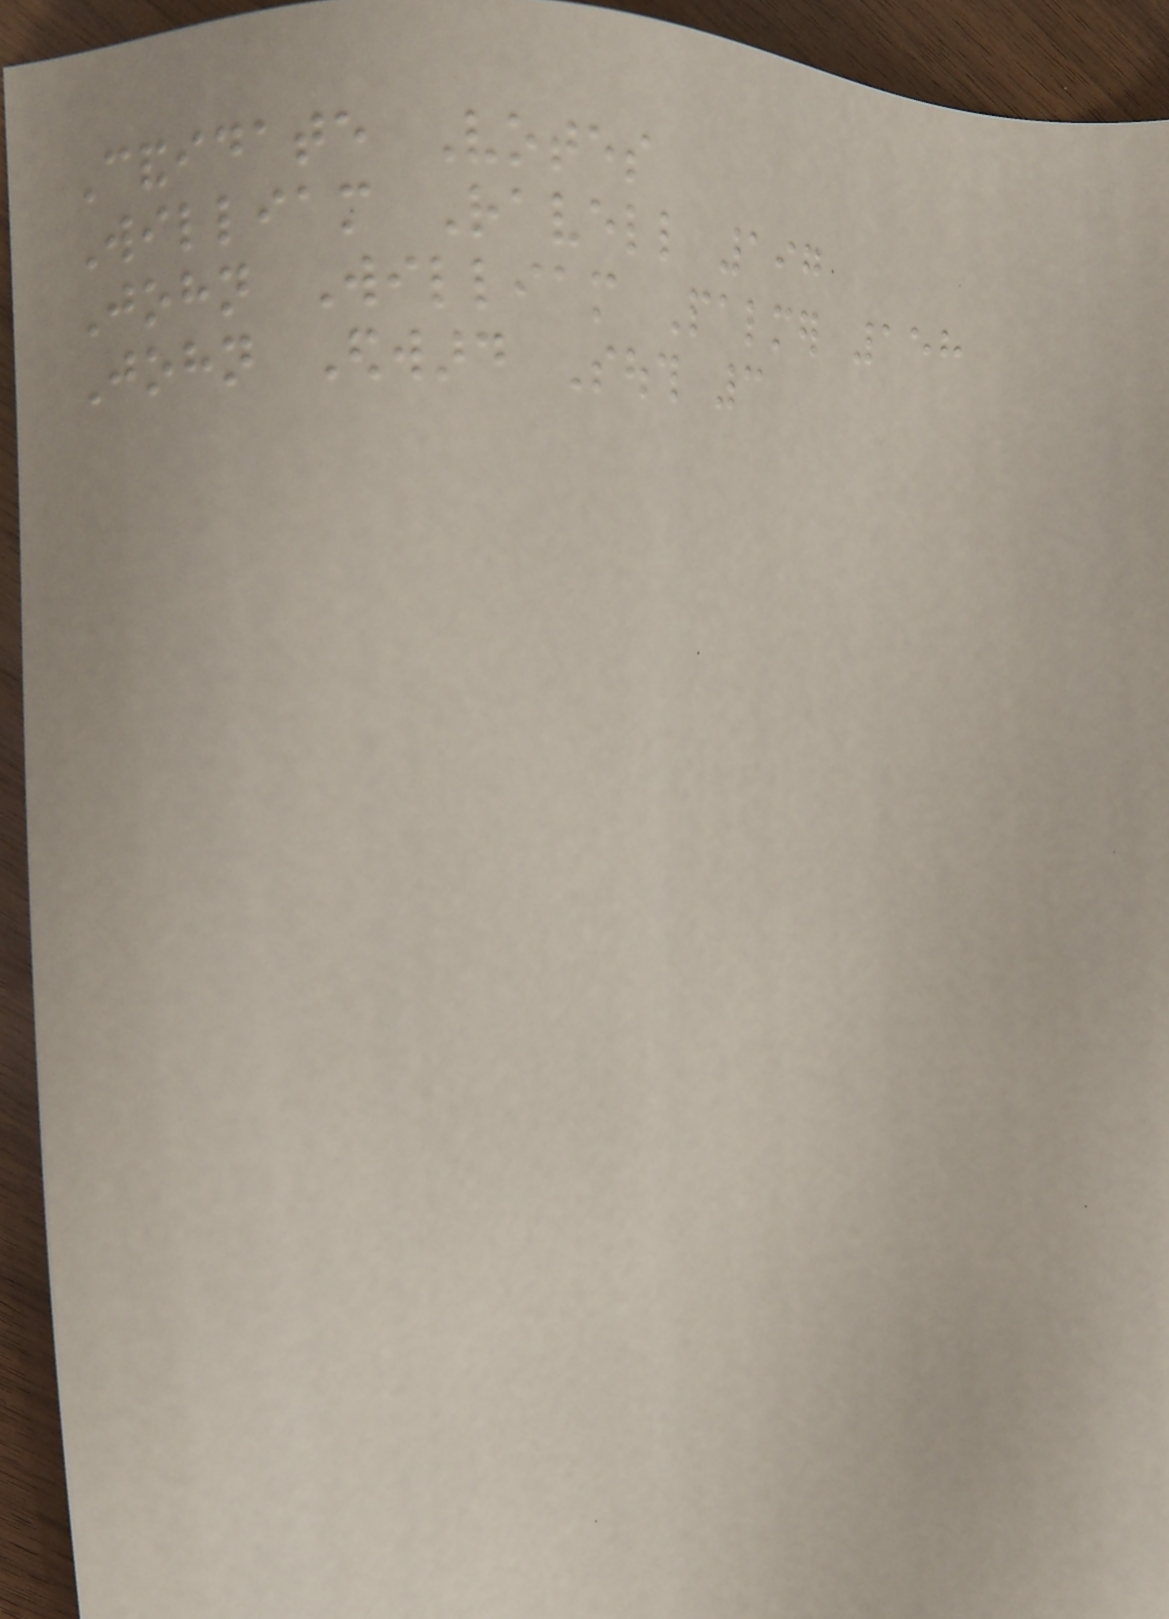Candidate Votes
William Ravell 197
John William Palmer 158
John Edward South 3
